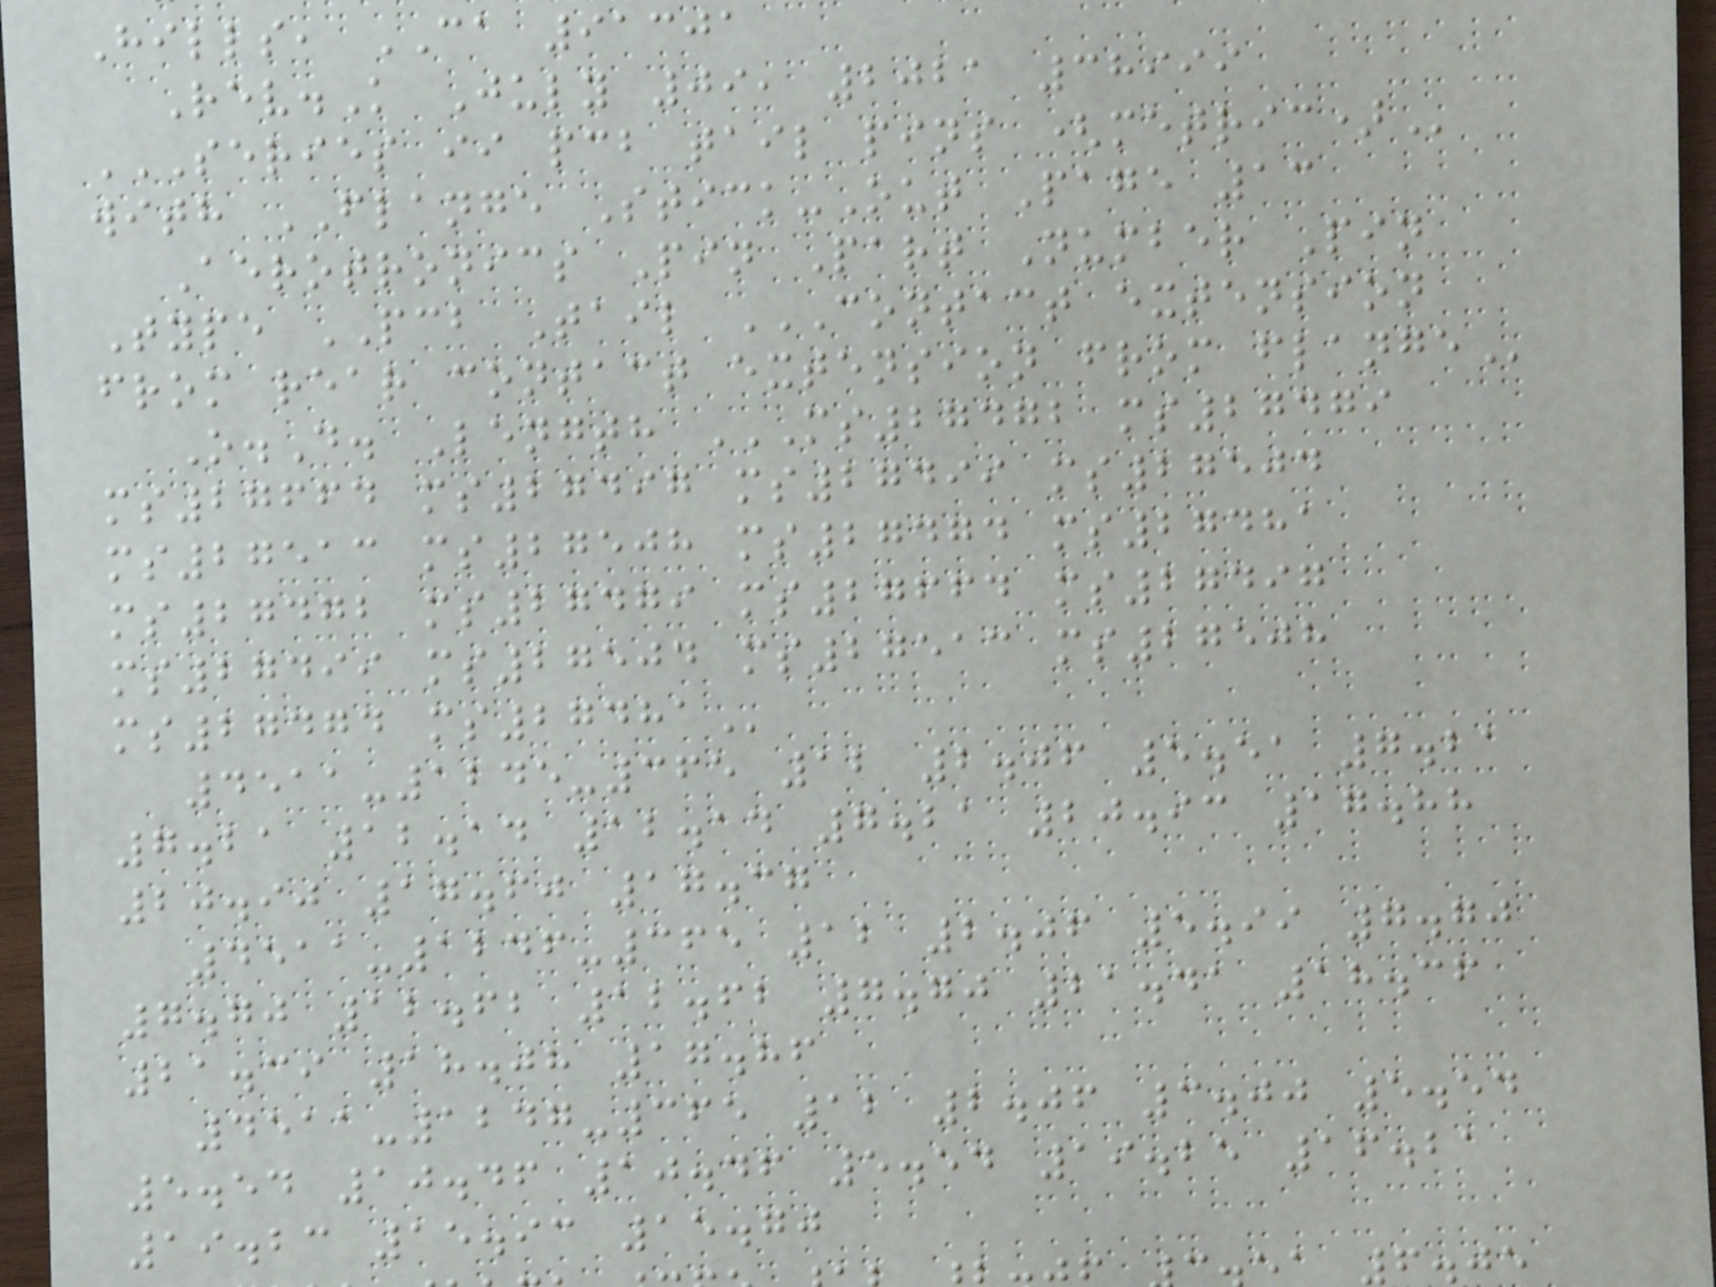Hills, CA 91301
Rev.K July 09, 2021 38999
SERIES II PCB TAIL PINS (METRIC)
with FLANGE Stick-Out Page 13
Aerotronics Pin Part Number Pin
Type PCB Tail CONTACT EXTENSION
from rear contact extension from
O.D. Length MS27472 MS27479
ms27664 ms27497 ms27499 ms27504
ms27513 ms27508 ms27474 ms27481
ms27472 ms27479 ms27664 ms27497
ms27499 ms27504 ms27513 ms27508
ms27474
4511-1245-365 12 2.06 5.51 7.21
7.21 12.14 12.14 7.21 20.93 17.88
20.90 17.60 17.37
4511-1246-365 12 2.06 5.99 7.70
7.70 12.62 12.62 7.70 21.41 18.36
21.39 18.08 17.86
4511-1247-365 12 2.06 3.00 5.54
5.54 10.46 10.46 5.54 19.25 16.21
19.23 15.93 15.70
